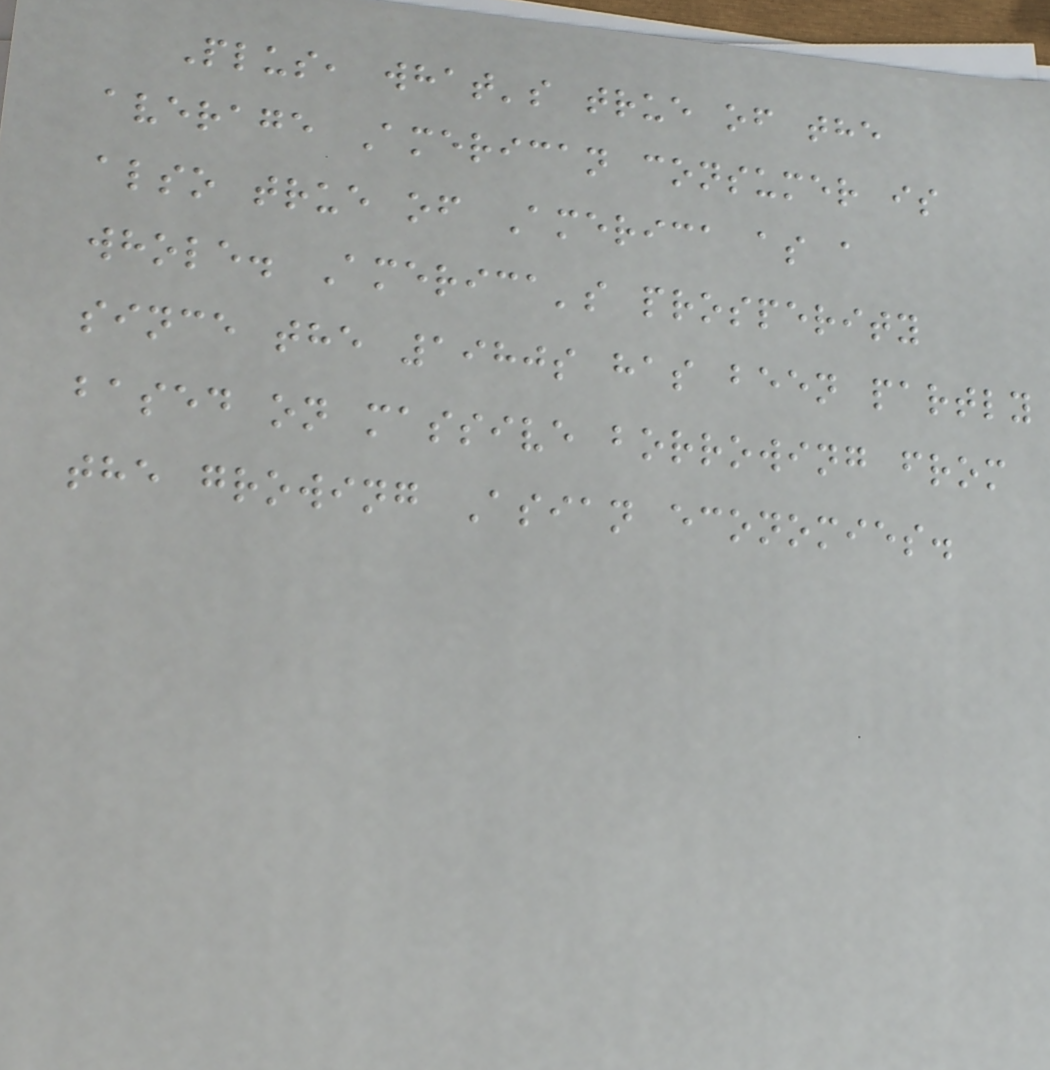Plus, what's true of the
average American consumer is
also true of America as a
whole. America's prosperity
since the 1980s has been partly
based on massive borrowing from
the growing Asian economies.
